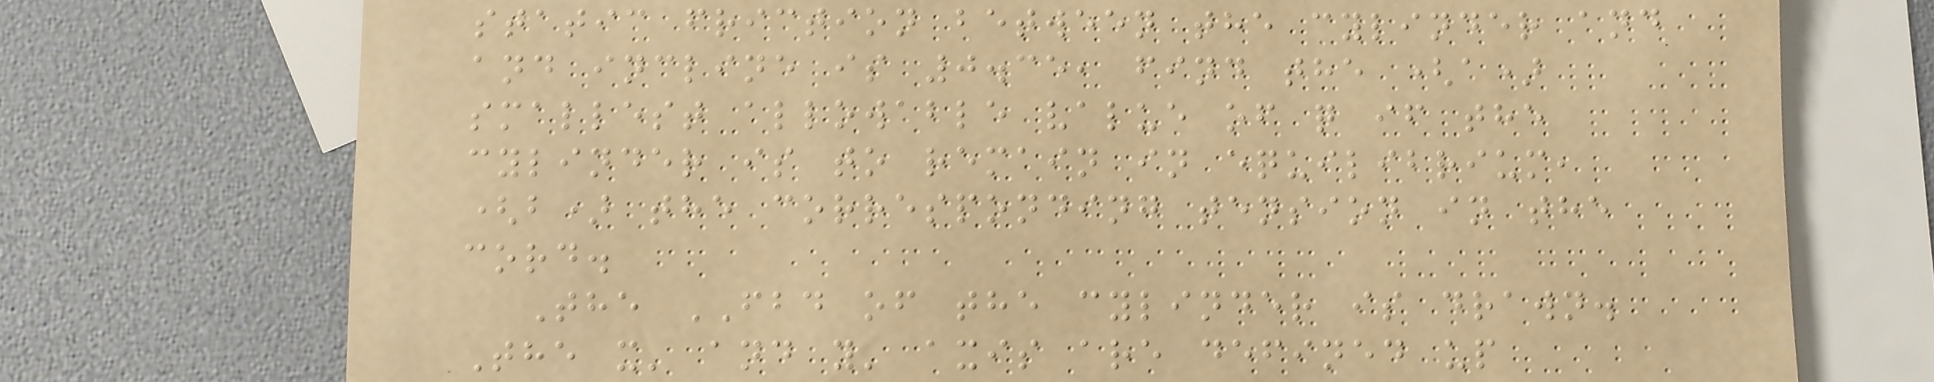static friction between the cylinder and
and incline is 0.35, find the (a)
smallest allowable value of q if the
cylinder is to remain in equilibrium,
(b) the corresponding tension in the
cord.
The FBD of the cylinder is drawn.
The x' and y' axis are defined up
